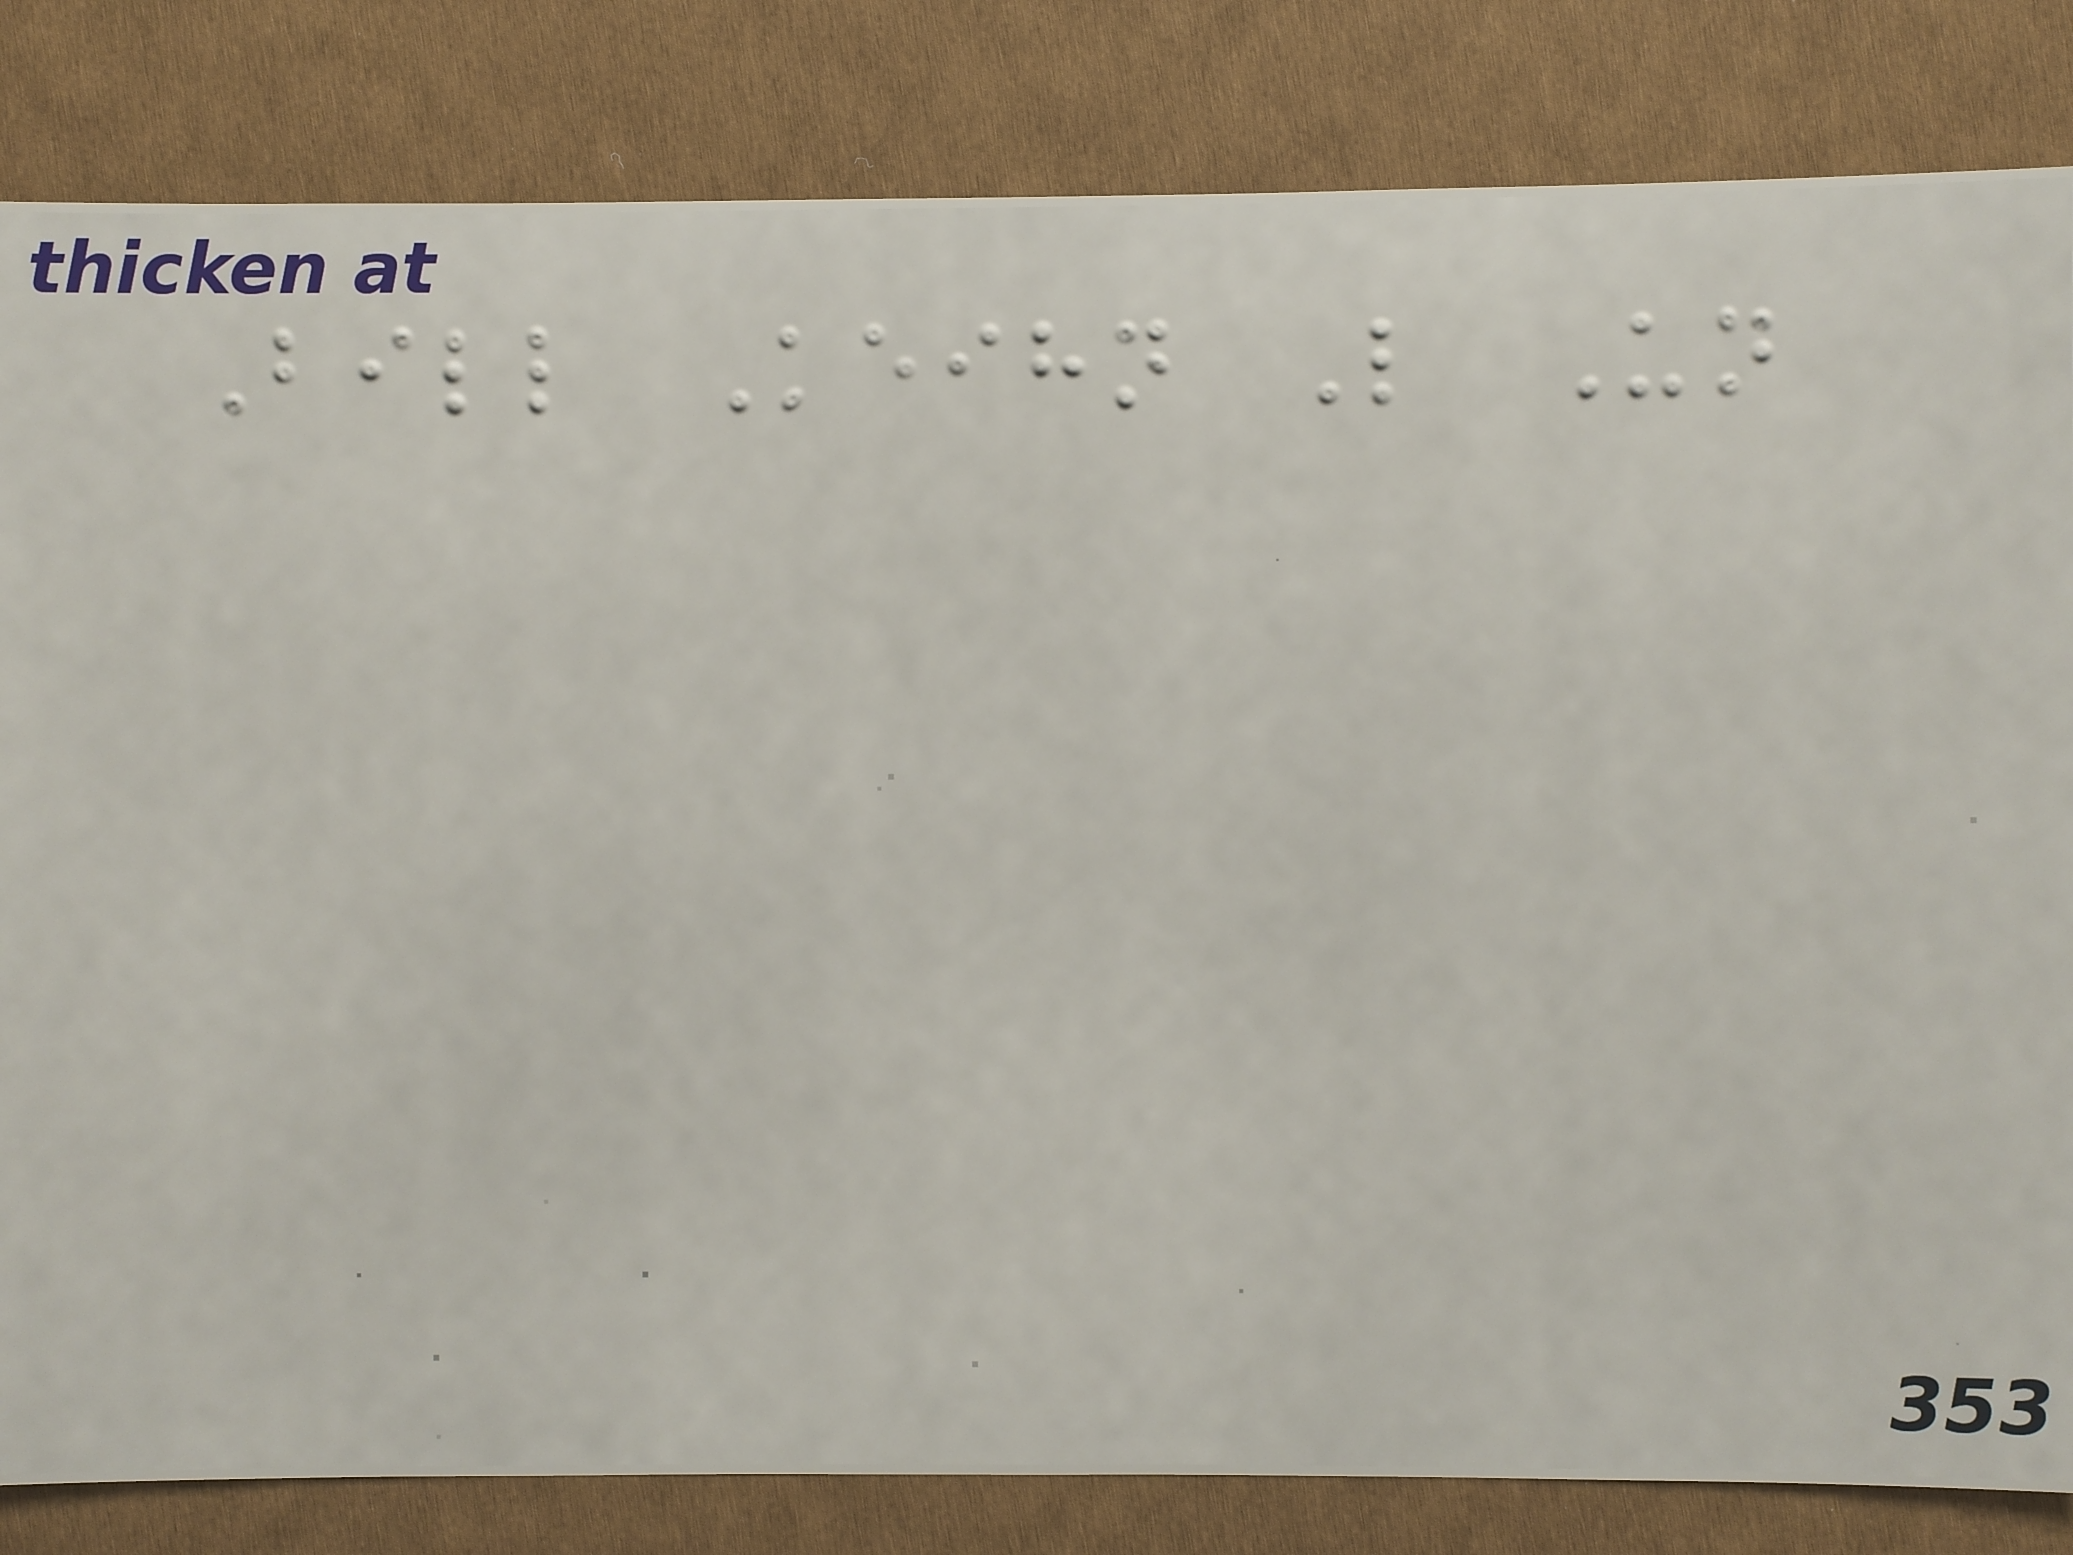Bill Keihn L Un
